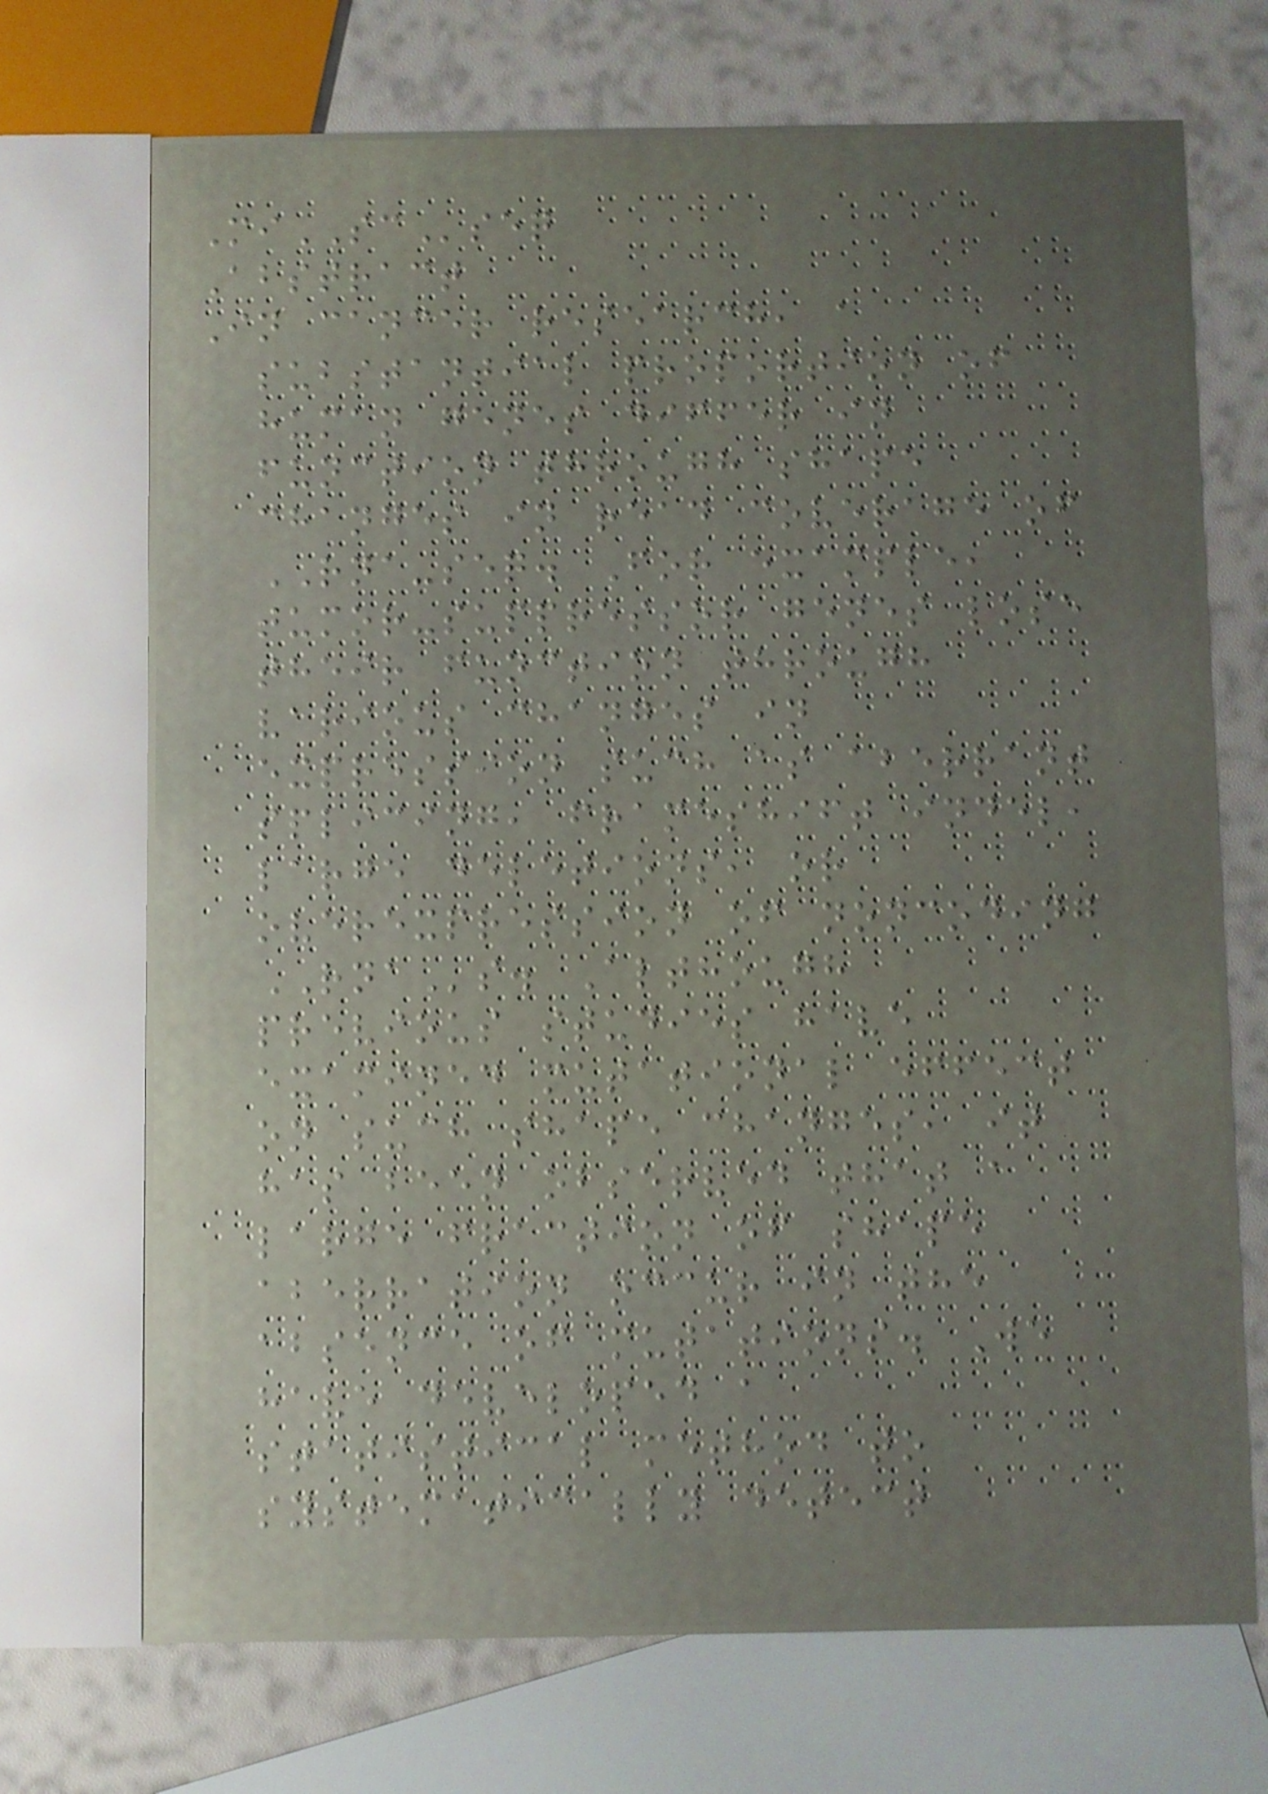MiSCseq
Abstract
In cancer research, a
substantial proportion of
human genes differ in
function through shape
changes in read coverage of
RNA-seq. For example,
tumor-suppressor genes lose
their function through
various changes in
expression such as aberrant
splicing, frameshift indel,
large deletions, or
overexpression of noncoding
RNAs. Although
previous studies have
examined mutational effect
on such shape changes, it
has been observed that a
large fraction of shape
aberration occur in the
absence of mutations. We
have developed a
statistical method to
systematically detect
